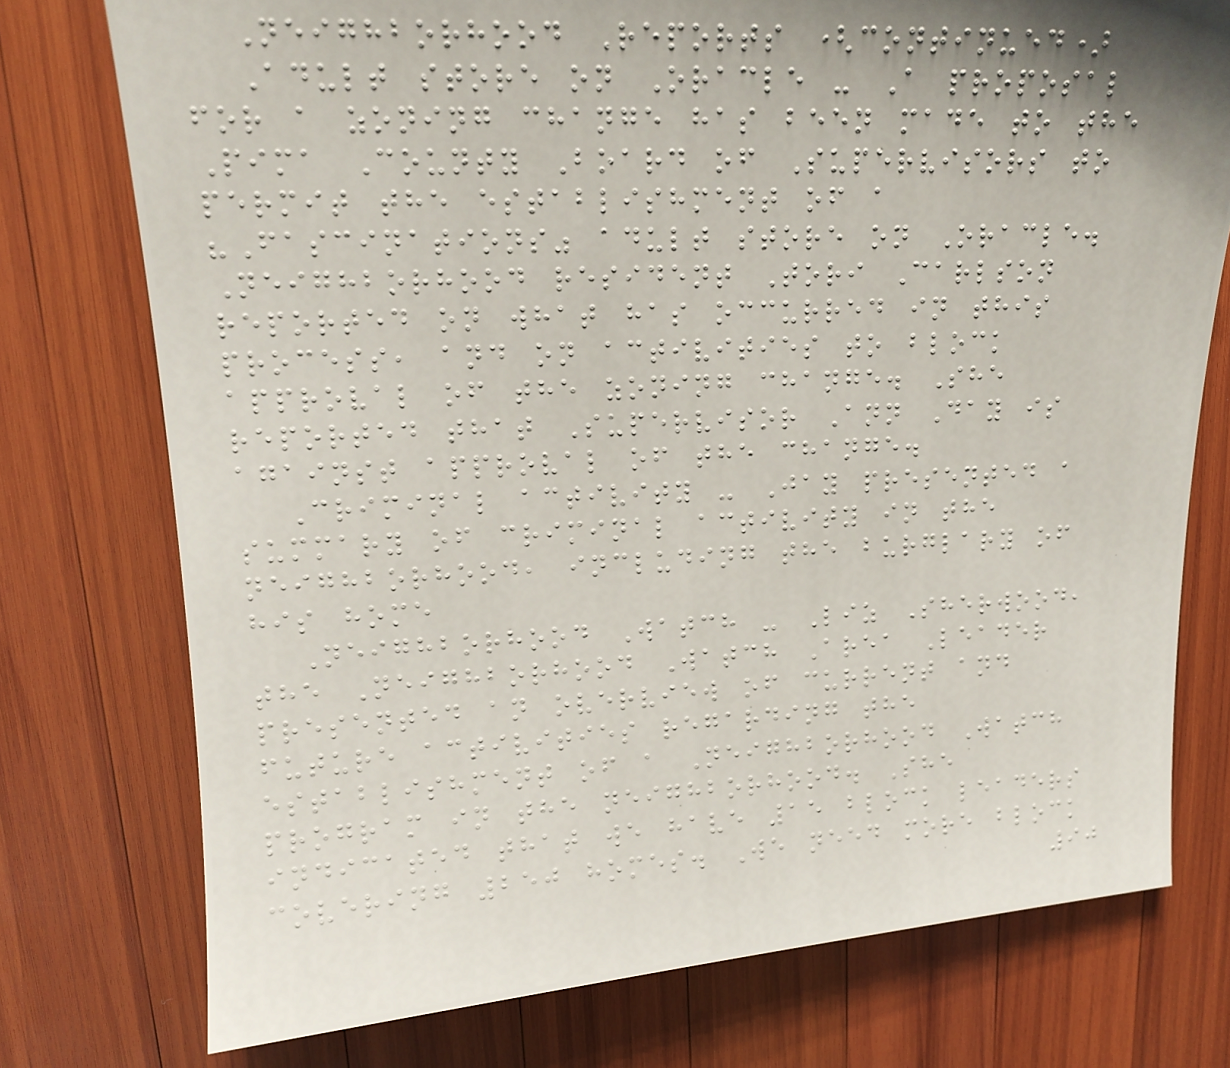Neighborhood Reports (continued)
Adult store on Oracle - A proposal
for a zoning change has been made to the
Pima County Board of Supervisors to
permit the establishment of a
"Fascinations" adult store on Oracle.
Neighborhood resident Tori Carlson
reported on what has occurred in this
process, and on activities to block
approval of the zoning change. She
reported that Supervisor Ann Day is
against approval of the change.
Criminal activity - Jay presented a
summary of criminal activity in the
neighborhood, including the burglary of
his home
Neighborhood Watch - Liz Sherwood,
the Neighborhood Watch Area Leader
presented an overview of current and
future activities regarding the
establishment of a Neighborhood Watch
program in the neighborhood. She
indicated that we have 15 block leaders
covering 250 homes. We need more block
90
